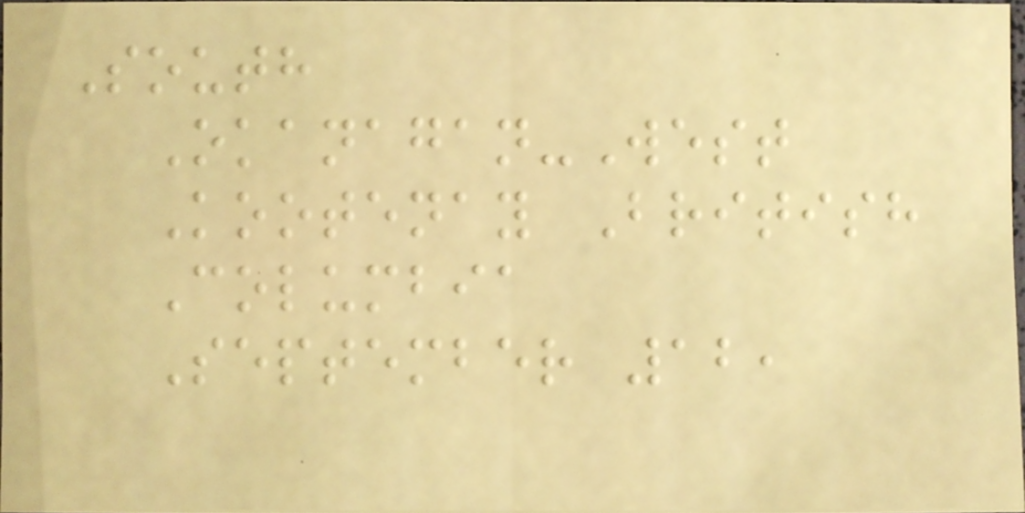South
Okanagan-West
Kootenay British
Columbia
September 12,
